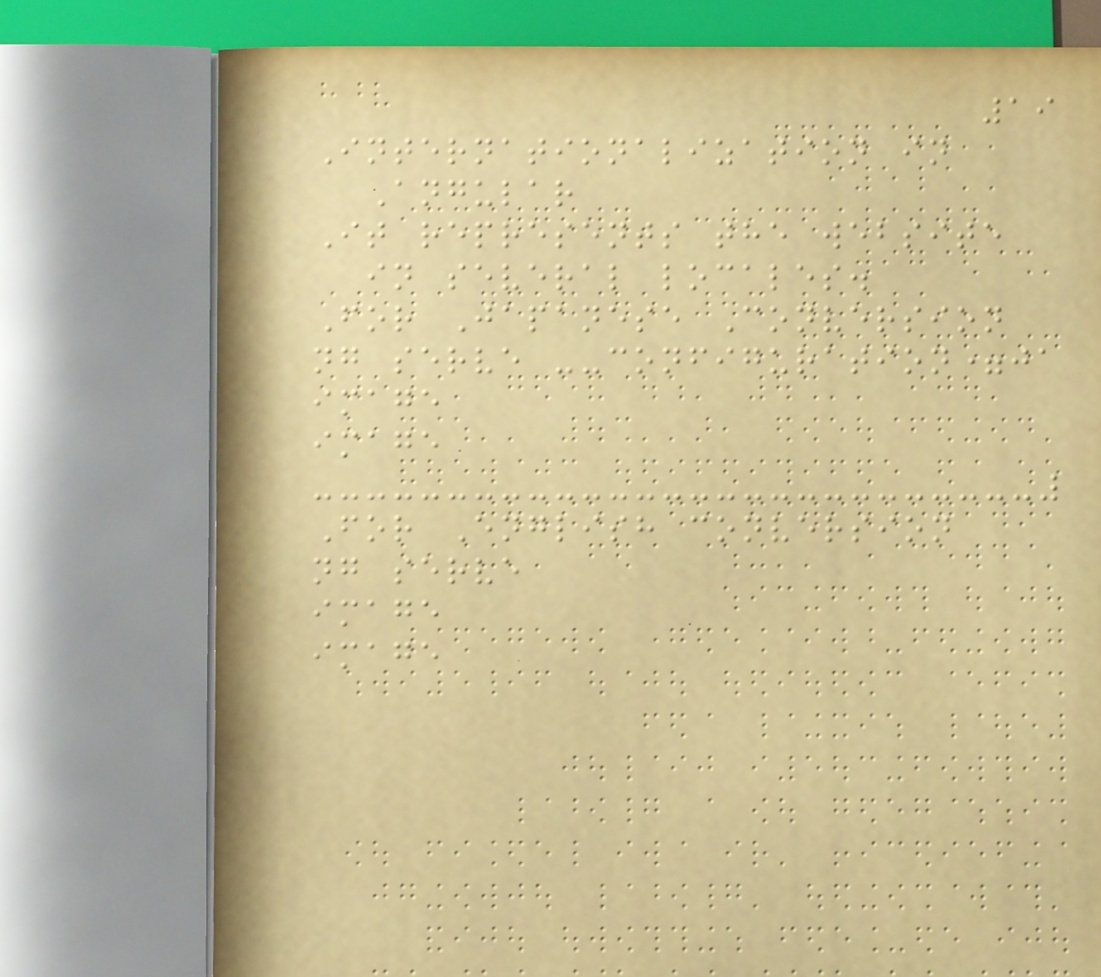19
Internationalization in
Angular
It represents the website
in several locales.
For Japanese Conversion
ng serve --configuration=ja
image
image
For English conversion
ng serve
image
image
